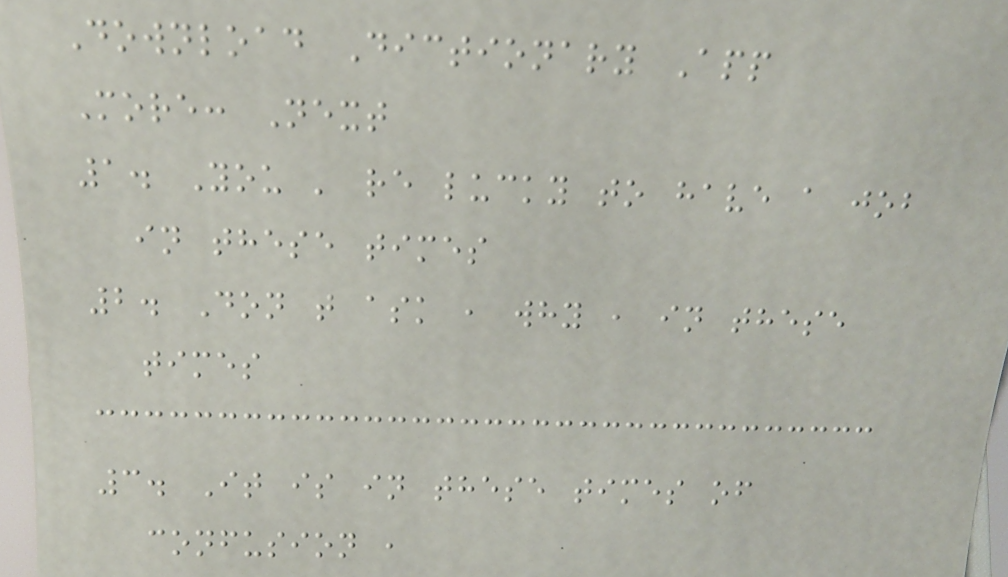Download Dictionary App
More: Next
1. You ' re lucky to have a job
in these times
2. Don t ask , why , in these
times
3. It is in these times of
confusion ,
